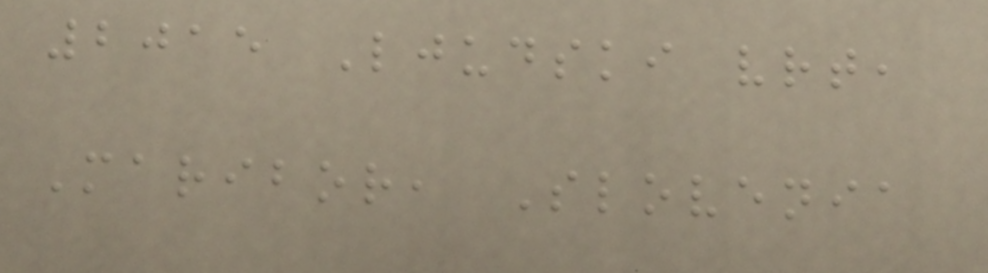2015 Ljudski vrt,
Maribor, Slovenia
